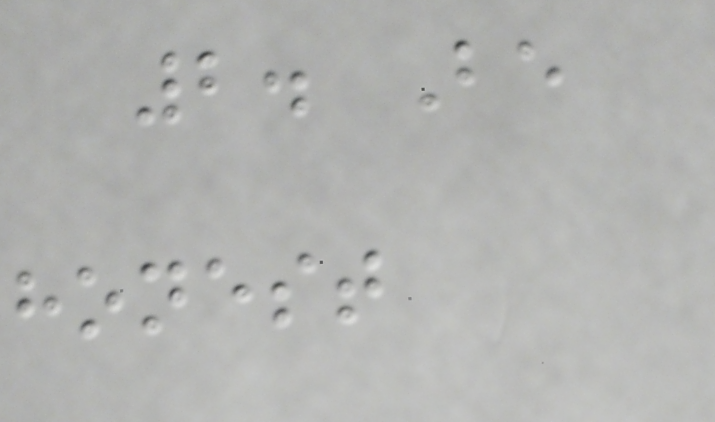2. Be
honest
